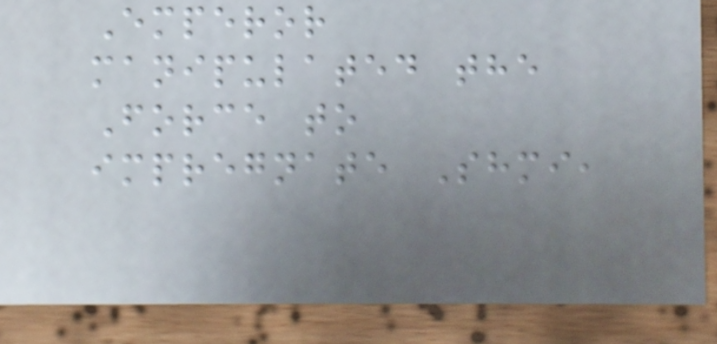Emperor
manipulated the
Force to
impregnate Shmi,
